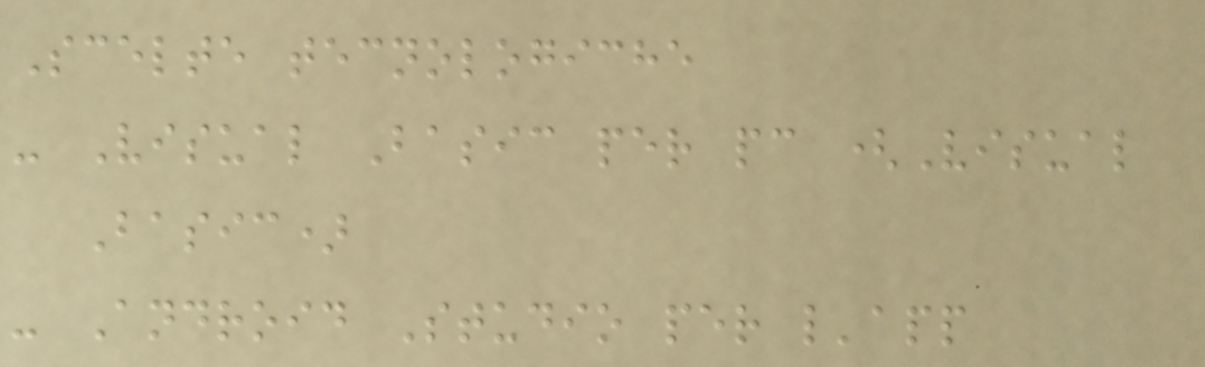Scelte tecnologiche
- Visual Basic per pc (Visual
Basic)
- Android Studio per l'app
